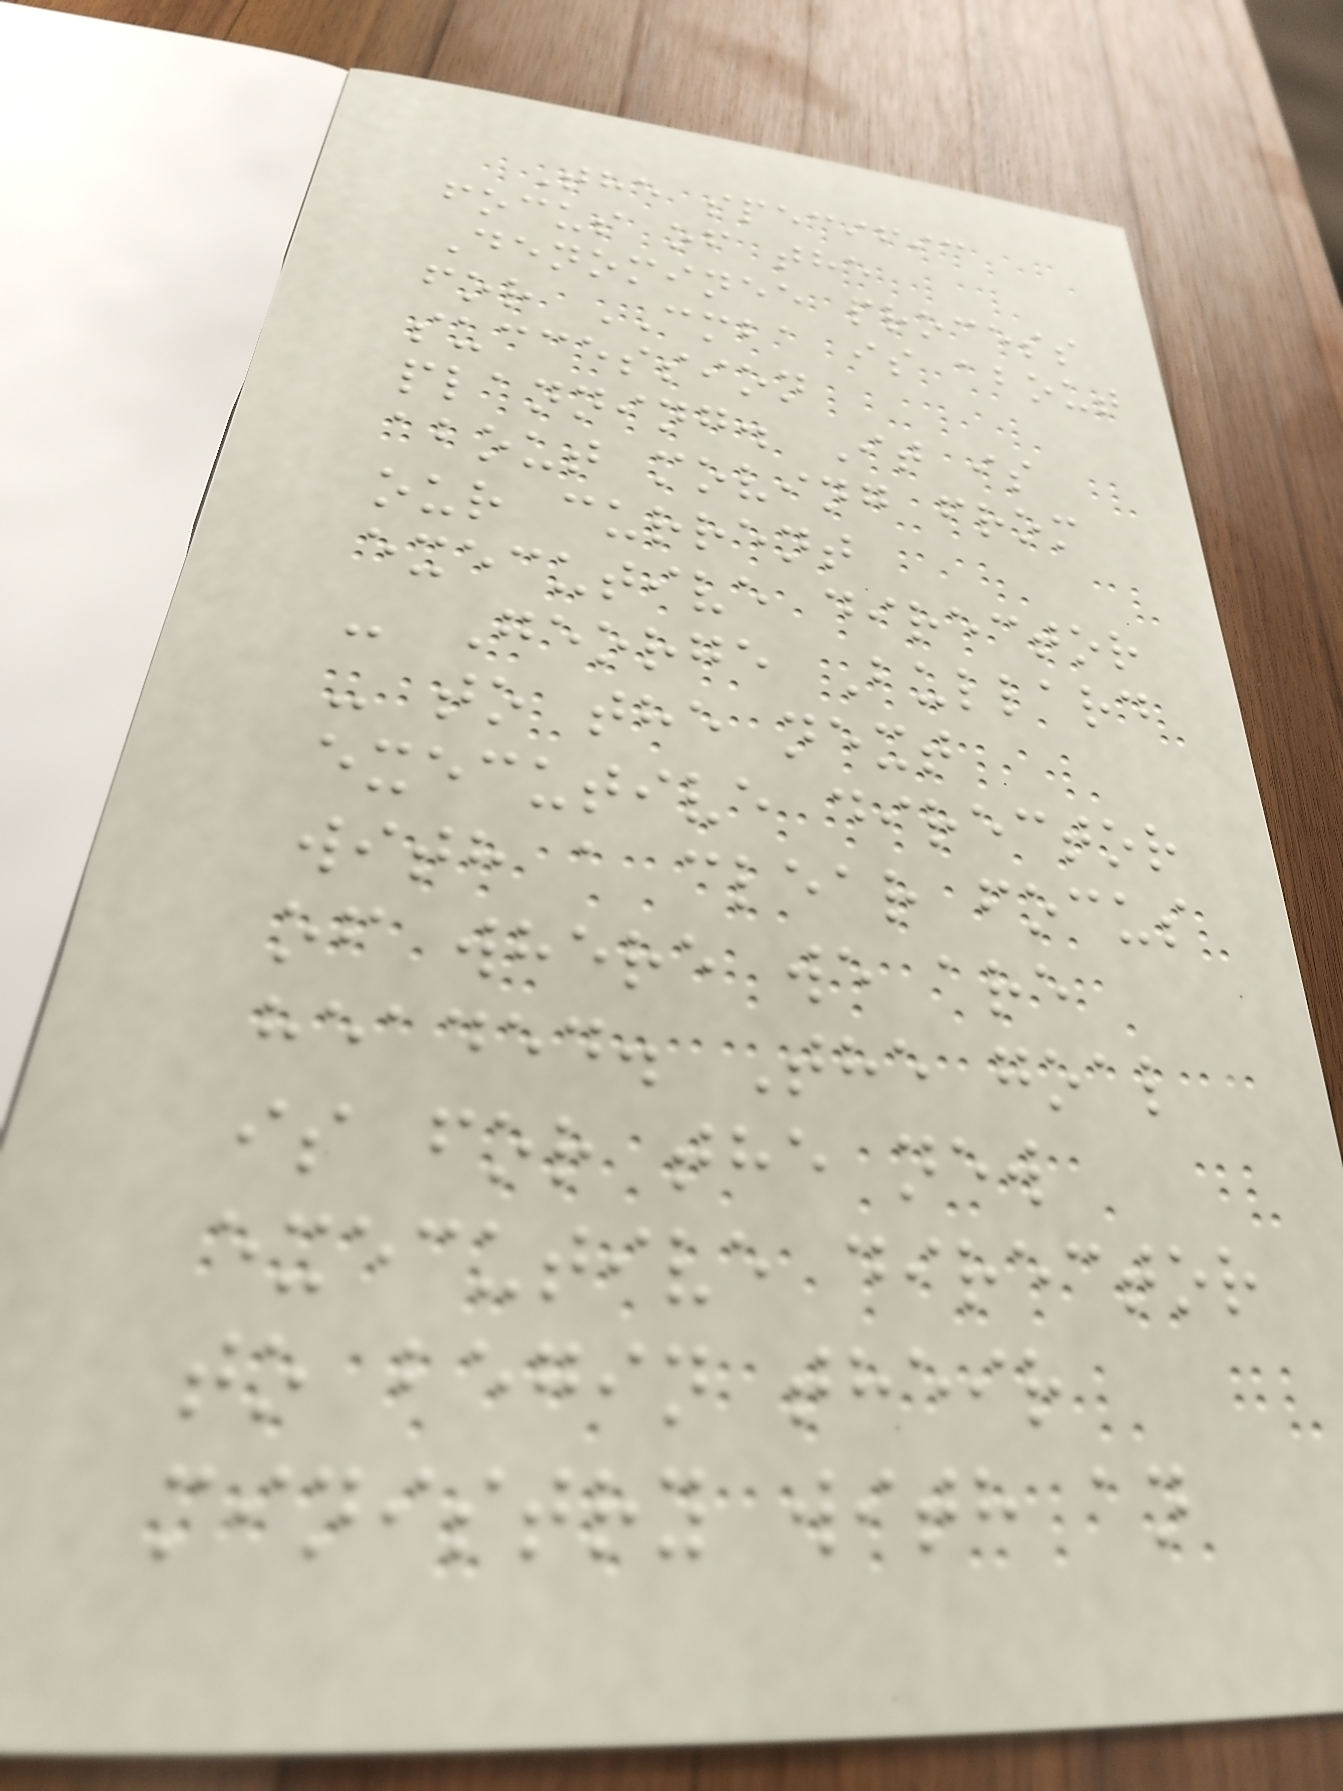The specific
focus of the
Denominee process
for CMBA is about
succession
planning. It is
about moving from
our current
executive director
- George Bullard
- to the next
executive director
with a clear focus
of where we are
headed. The goal
is for the new
executive director
to begin their
ministry with an
